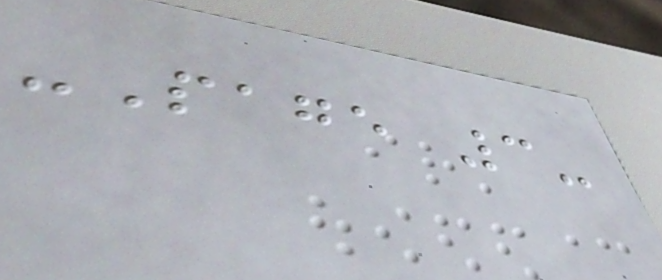-Page 3-
